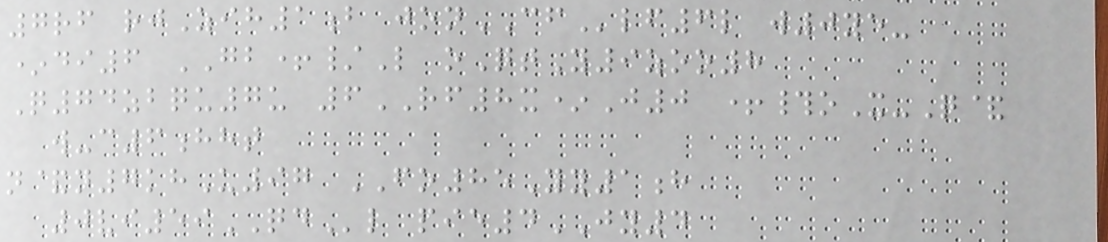7rf rjZih1b jonCFlf6l w0ye-
*di6 GB+/L oQtY9zoo8
Q74zbqu7u 6RF8x*J0 +#oX-Q&
w-c6hht
n&n7khU97 FO85Yy1h
0vi59QDl pie4JY4
